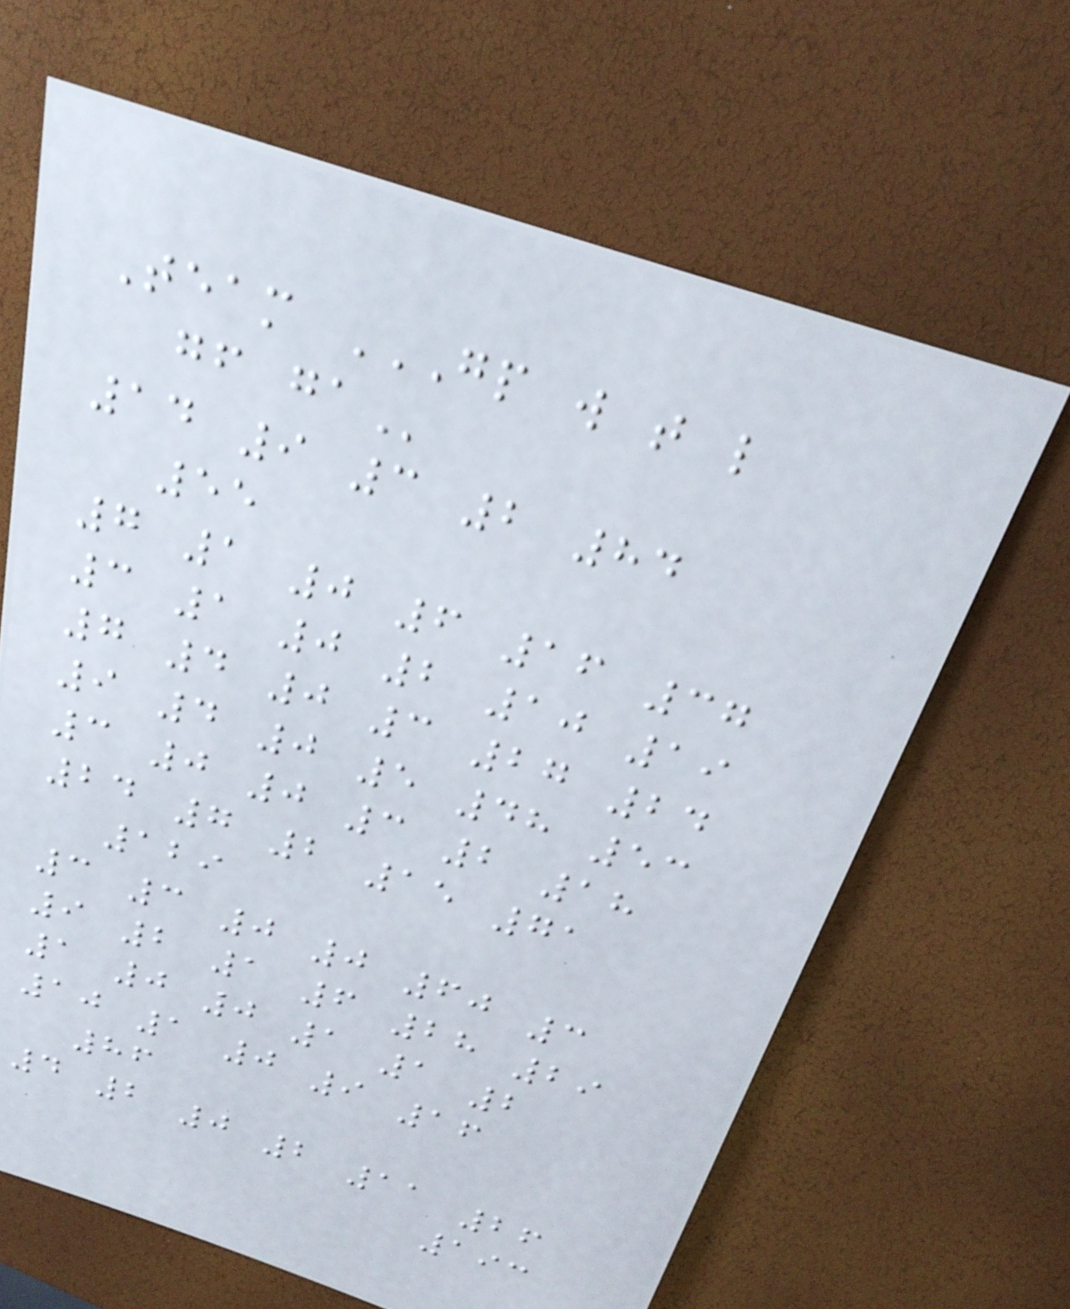Team GP W T L
GF GA
14 9 3 2 84
55
7 1 0 6 16 37
3 1 0 2 10 19
7 4 0 3 27 24
9 4 0 5 48 53
3 0 0 3 2 18
24 7 2 15 71
129
3 3 0 0 60 3
9 2 1 6 28 29
1 0 0 1 1 2
10 1 0 9 16
86
4 2 0 2 11 26
193
